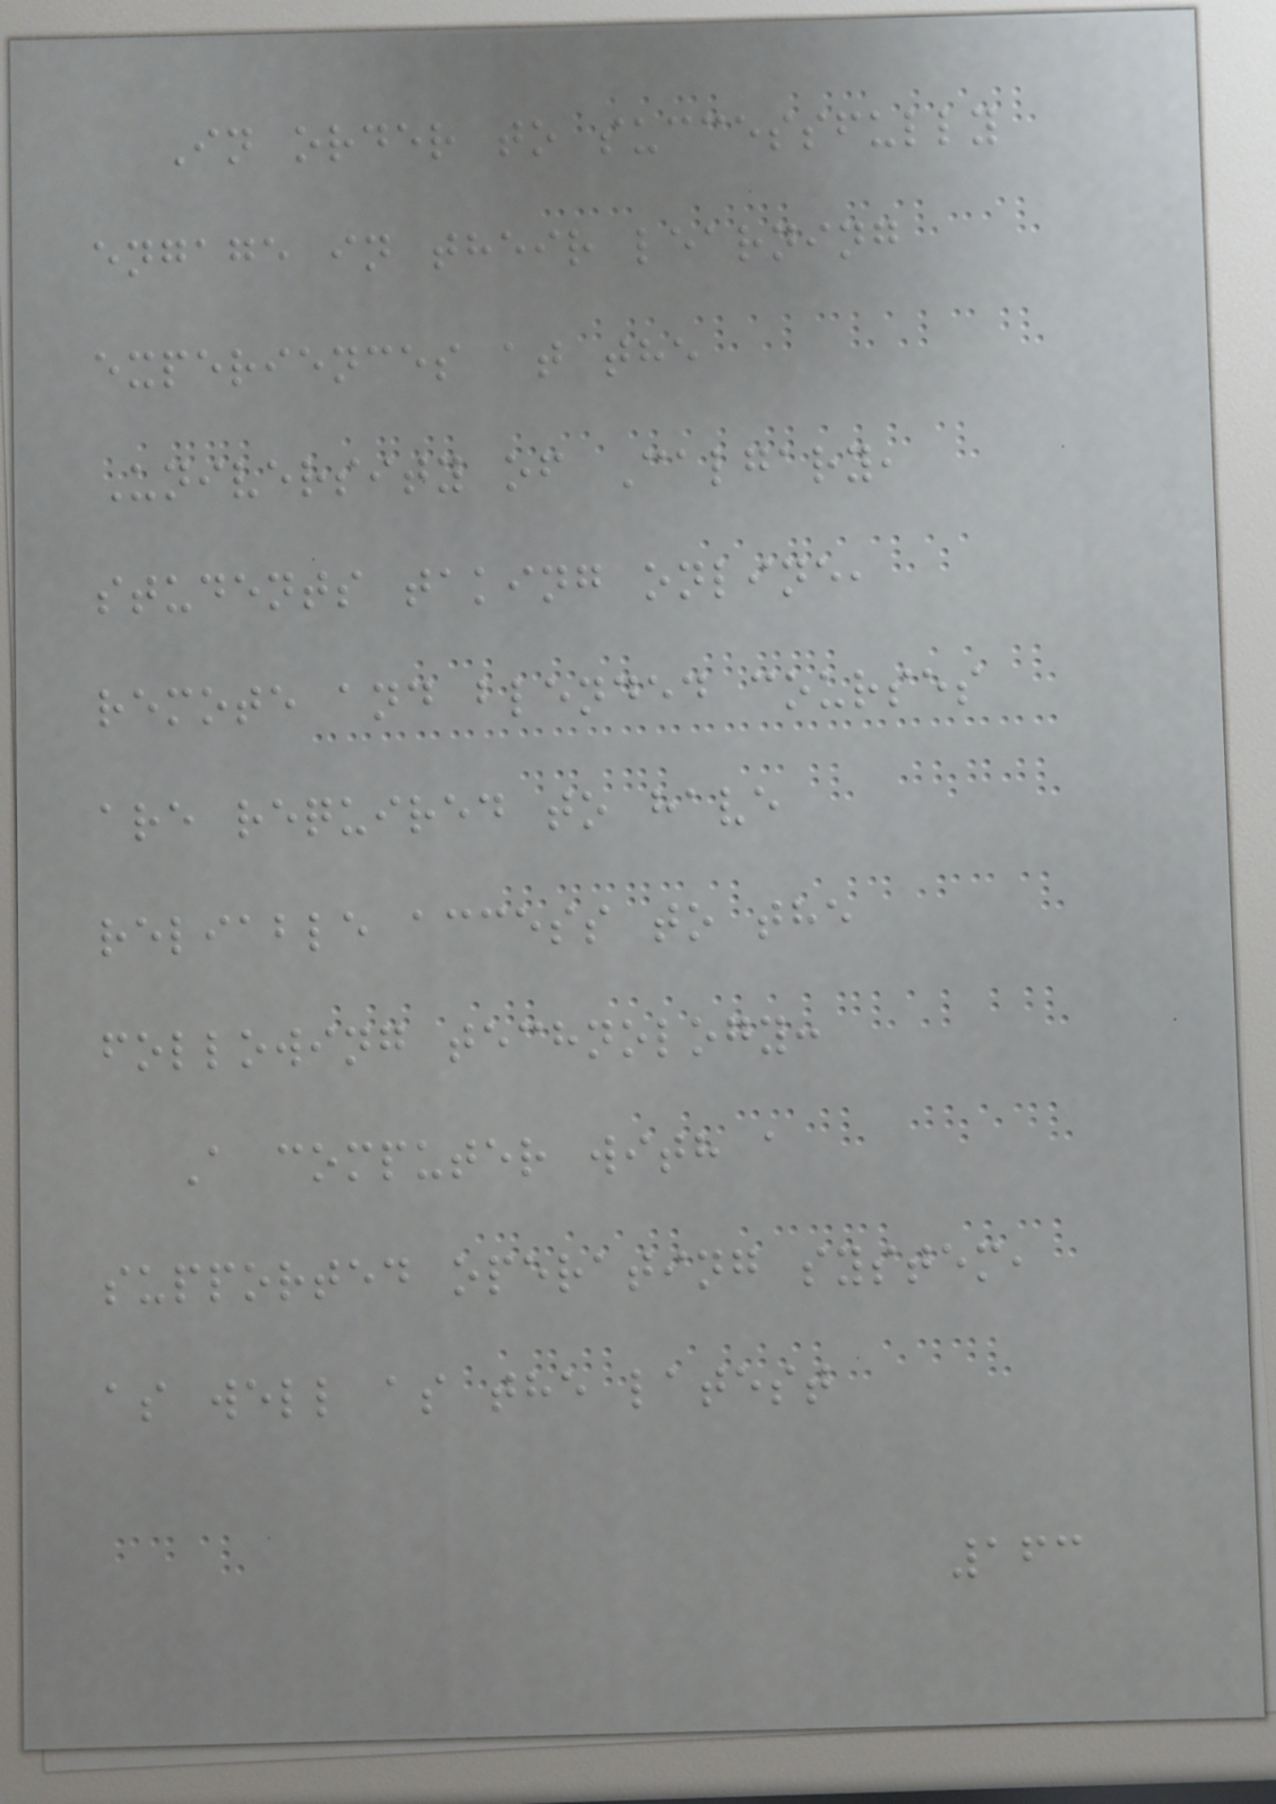In order to successfully
engage in their learning
experiences at the
University of Calgary,
students taking online,
remote and blended courses
are required to have
reliable access to the
following technology:
A computer with a
supported operating system,
as well as the latest
163
